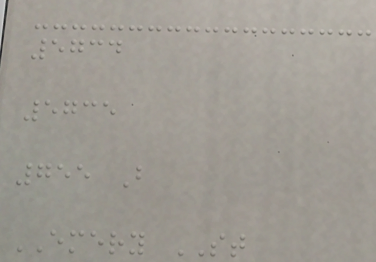5734
5735
755 B
EMERY ST
